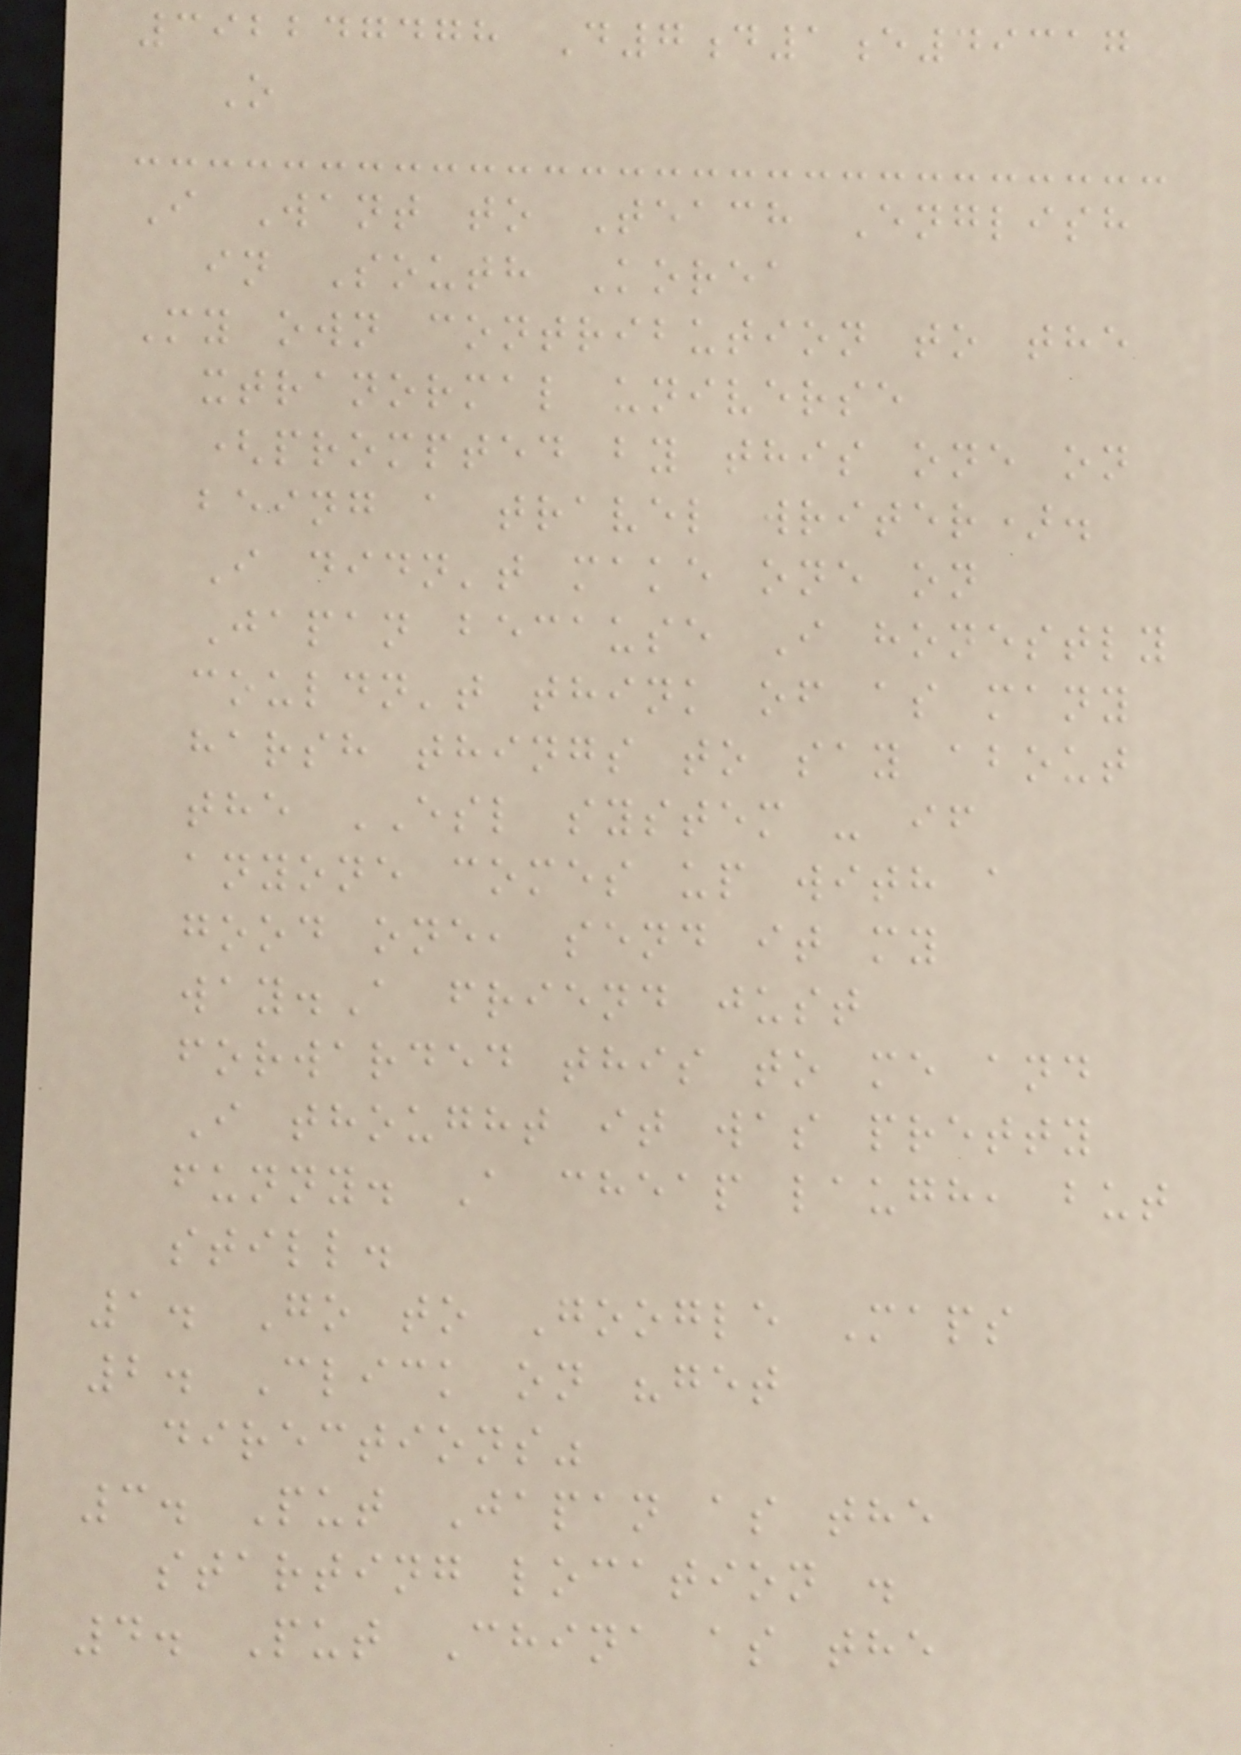392247478 D7d1e49317
O
I Want to Teach English
in South Korea
My own contribution to the
xtranormal universe
(prompted by this one on
being a travel writer).
I didn't make one on
Japan because I honestly
couldn't think of as many
harsh things to say about
the ESL system - if
anyone comes up with a
good one, send it my
way.A friend just
forwarded this to me and
I thought it was pretty
funny. A cheap laugh, but
still.
1. Go to Google Maps
2. Click on "get
directions"
3. Put Japan as the
starting location .
4. Put China as the
